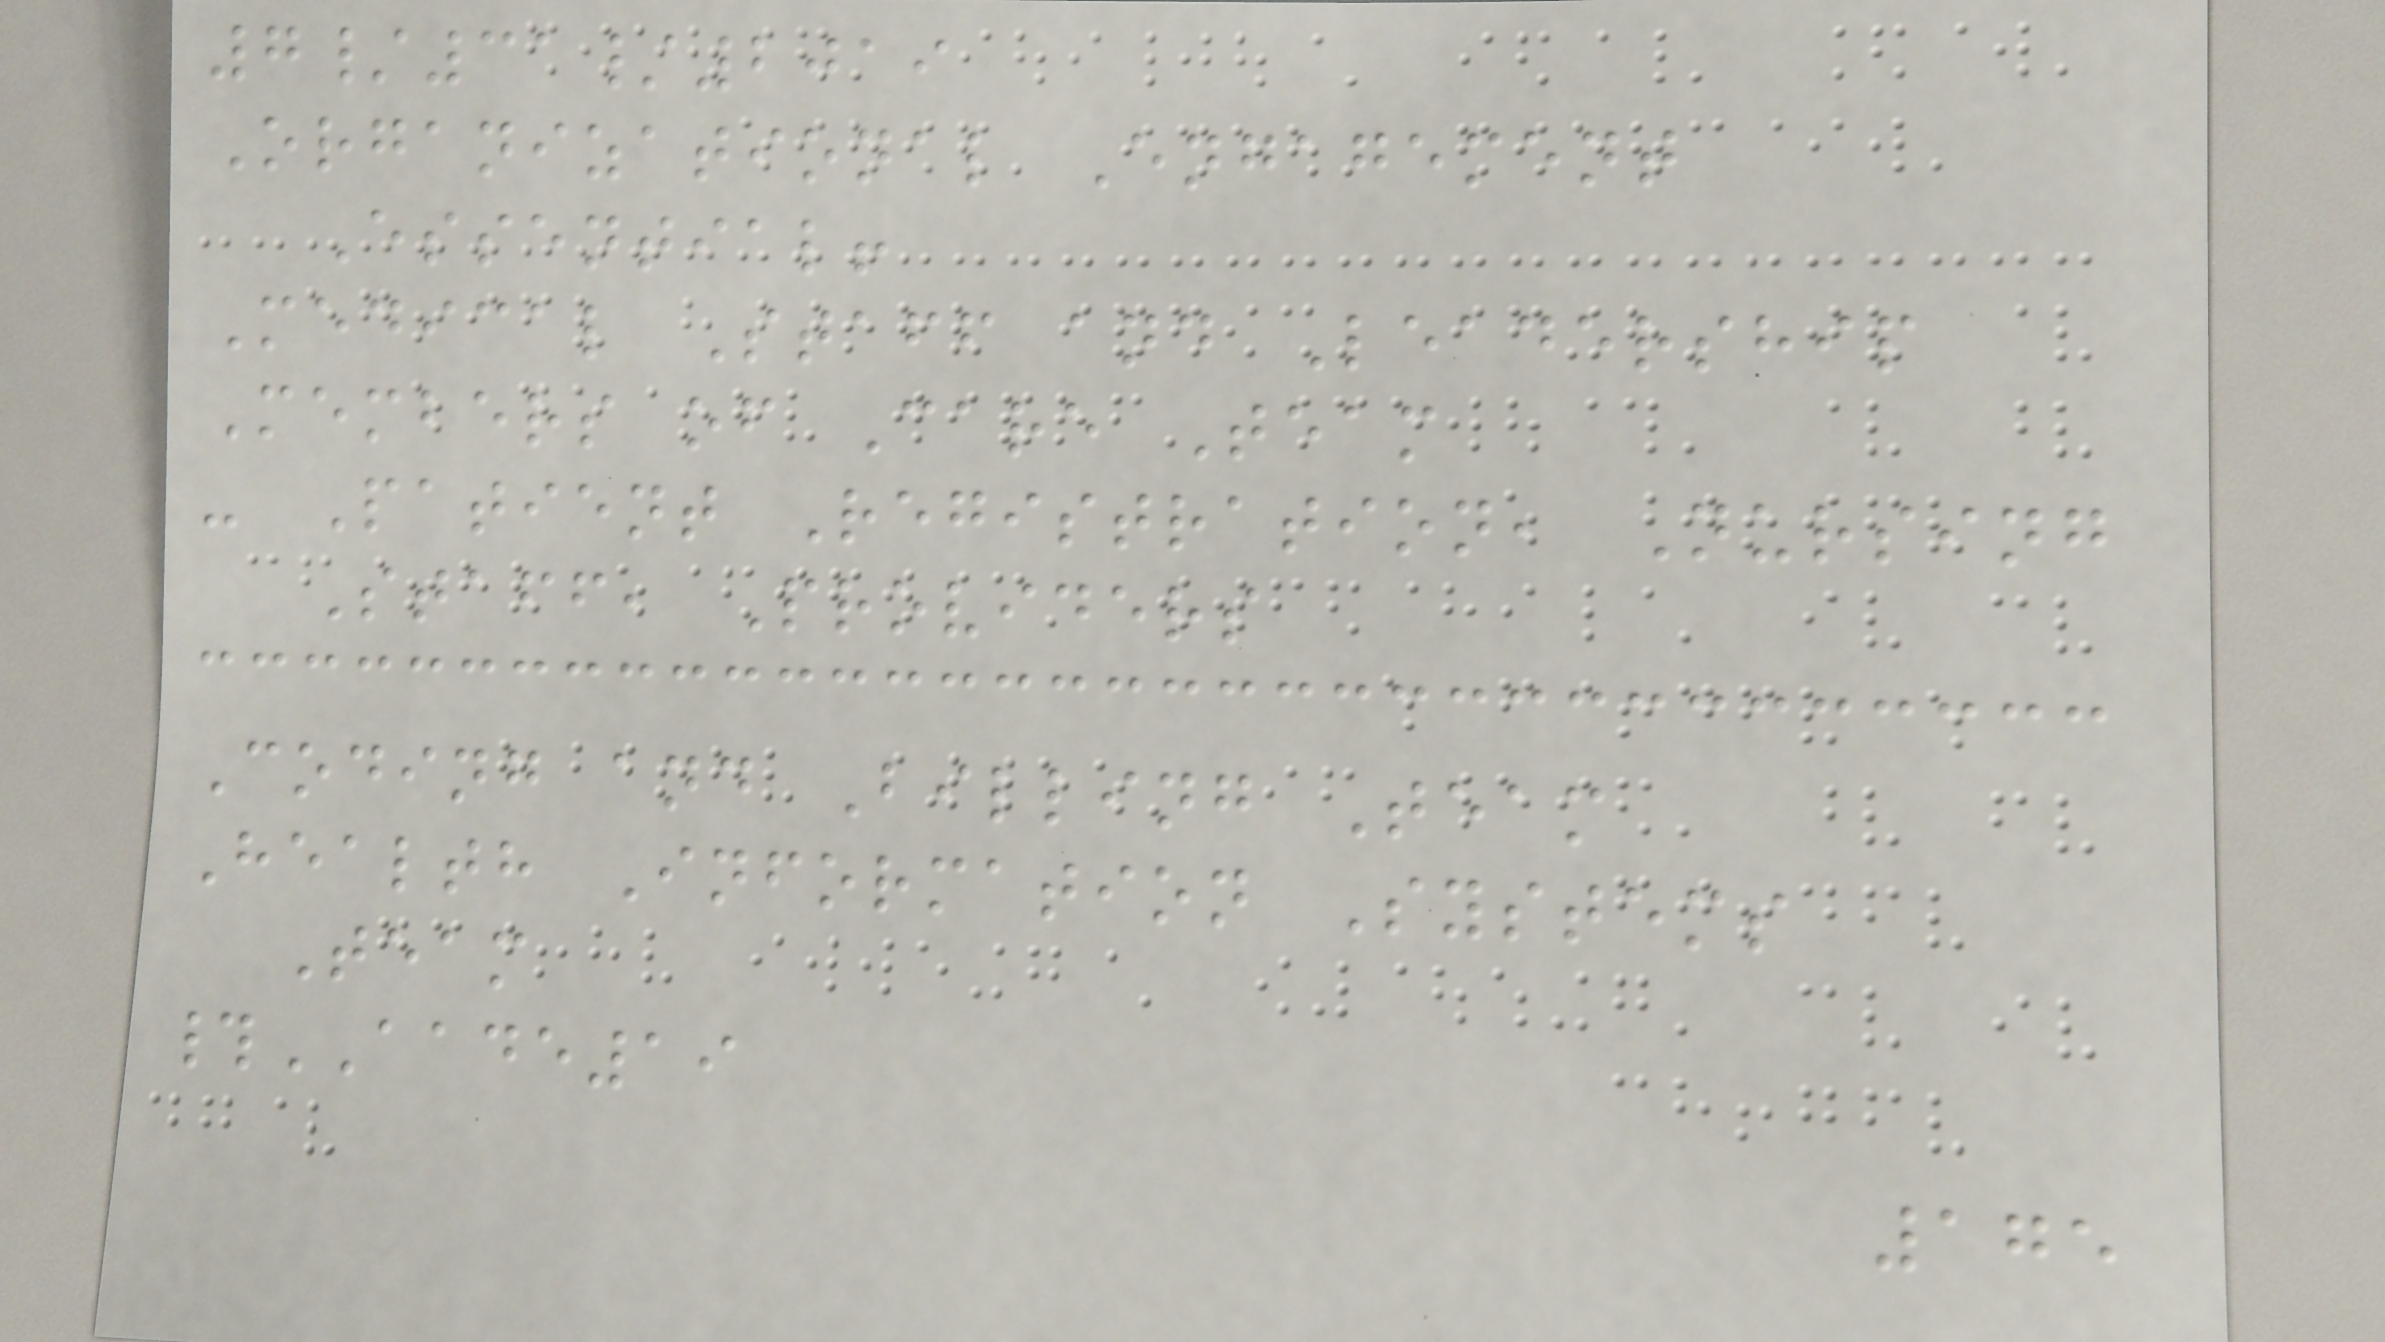7/31/2019
Organizational Engagement
Essential!
Medical Staff and Leadership
Members of Care Team
- Patient Registration, Nursing
Staff, Providers
Coding and Billing Team
Health Information Systems
Team
#AADE19
175
